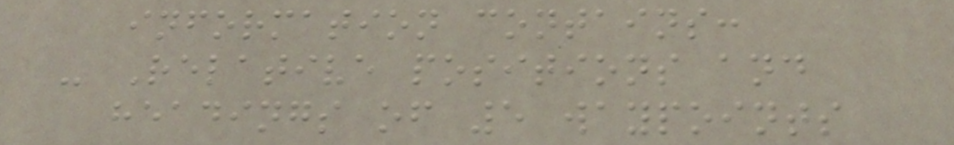information contains:
- Relative positions and
headings of 5 waypoints
